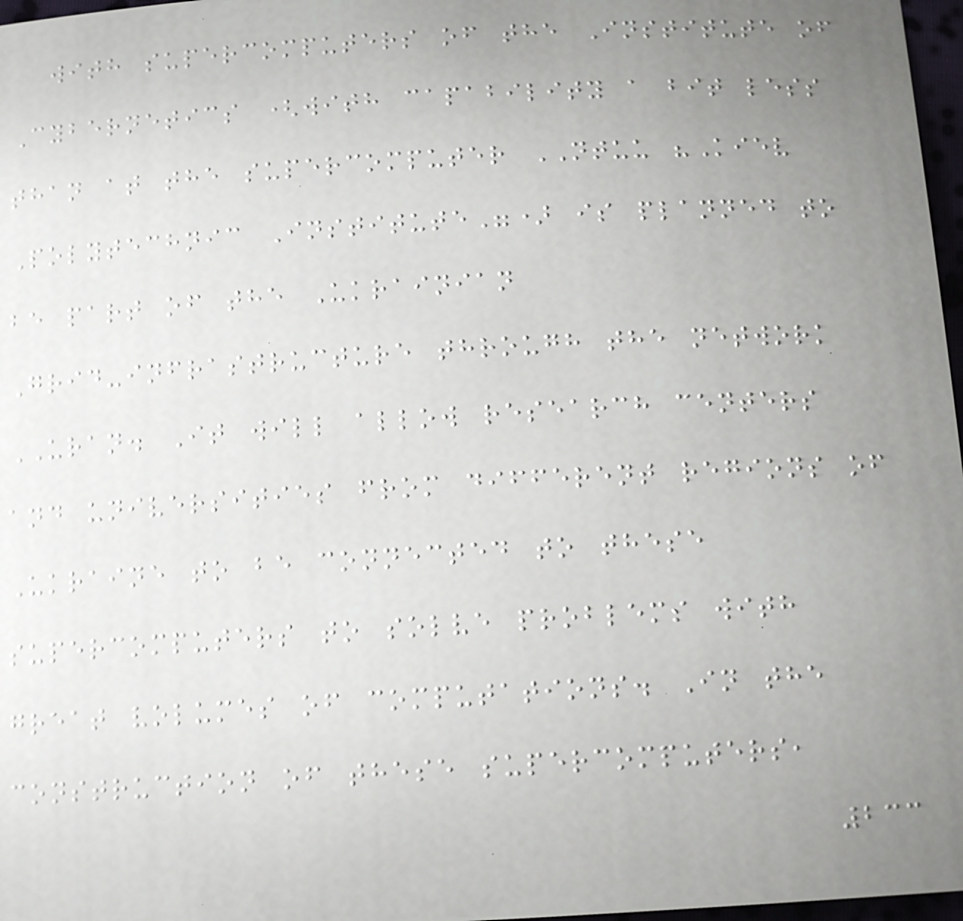with supercomputers of the Institute of
Cybernetics (with capability a bit less
than at the supercomputer NTUU "Kiev
Polytechnic Institute") is planned to
be part of the Ukrainian
Grid-infrastructure through the network
URAN. It will allow research centers
and universities from different regions of
Ukraine to be connected to these
supercomputers to solve problems with
great volumes of computations. In the
construction of these supercomputers,
233
